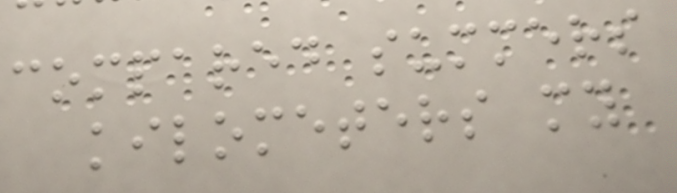compared summers
kilometers my
